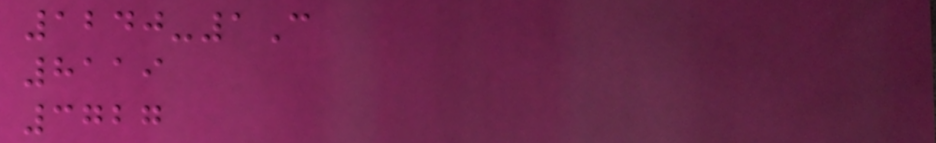1240-1C
8119
3727
